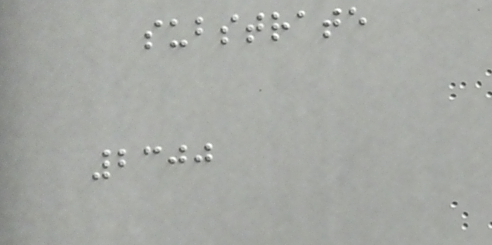substrate
2300
